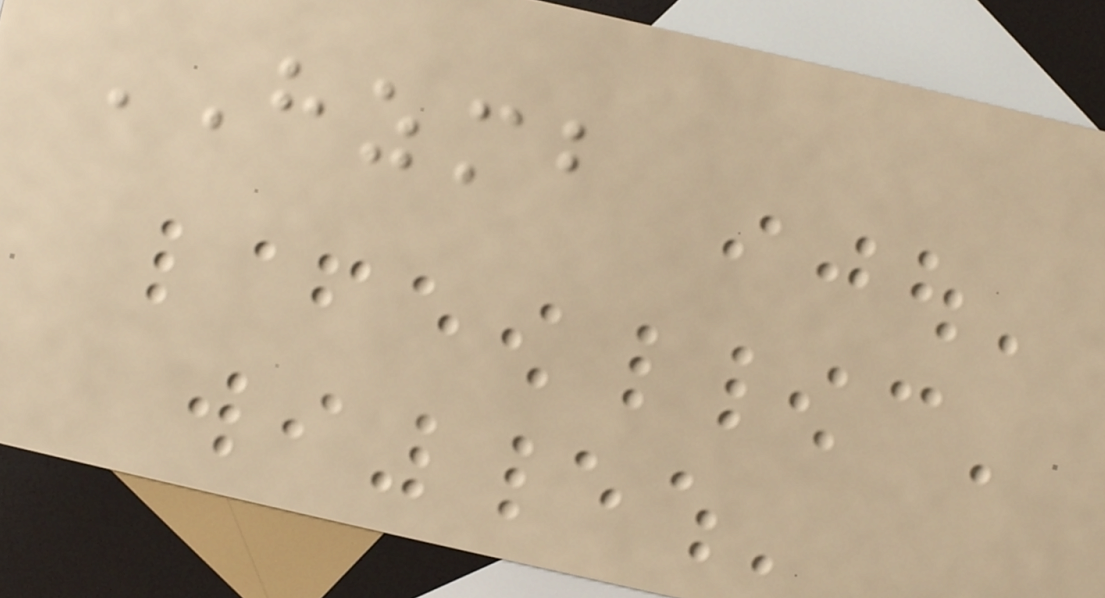HZMB
